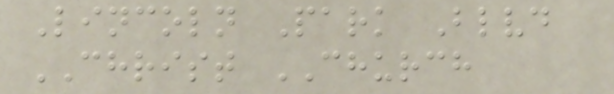Lincoln Park Blvd
CHRIST CHURCH
